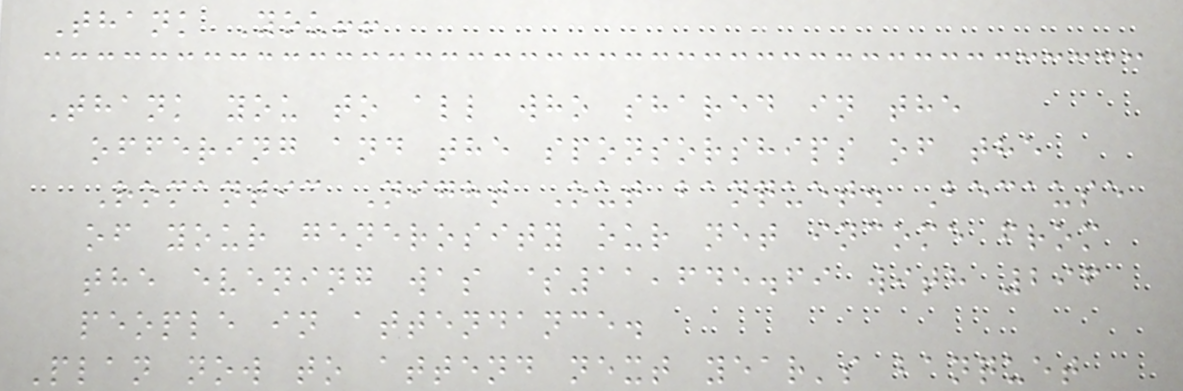Thank You!!
Thank you to all who shared in the
offering and the sponsorships of the
Romantic Night Out banquet. Because
of your generosity our net income from
the evening was $11,645.69 with 296
people in attendance.
Plan now to attend next year's banquet
